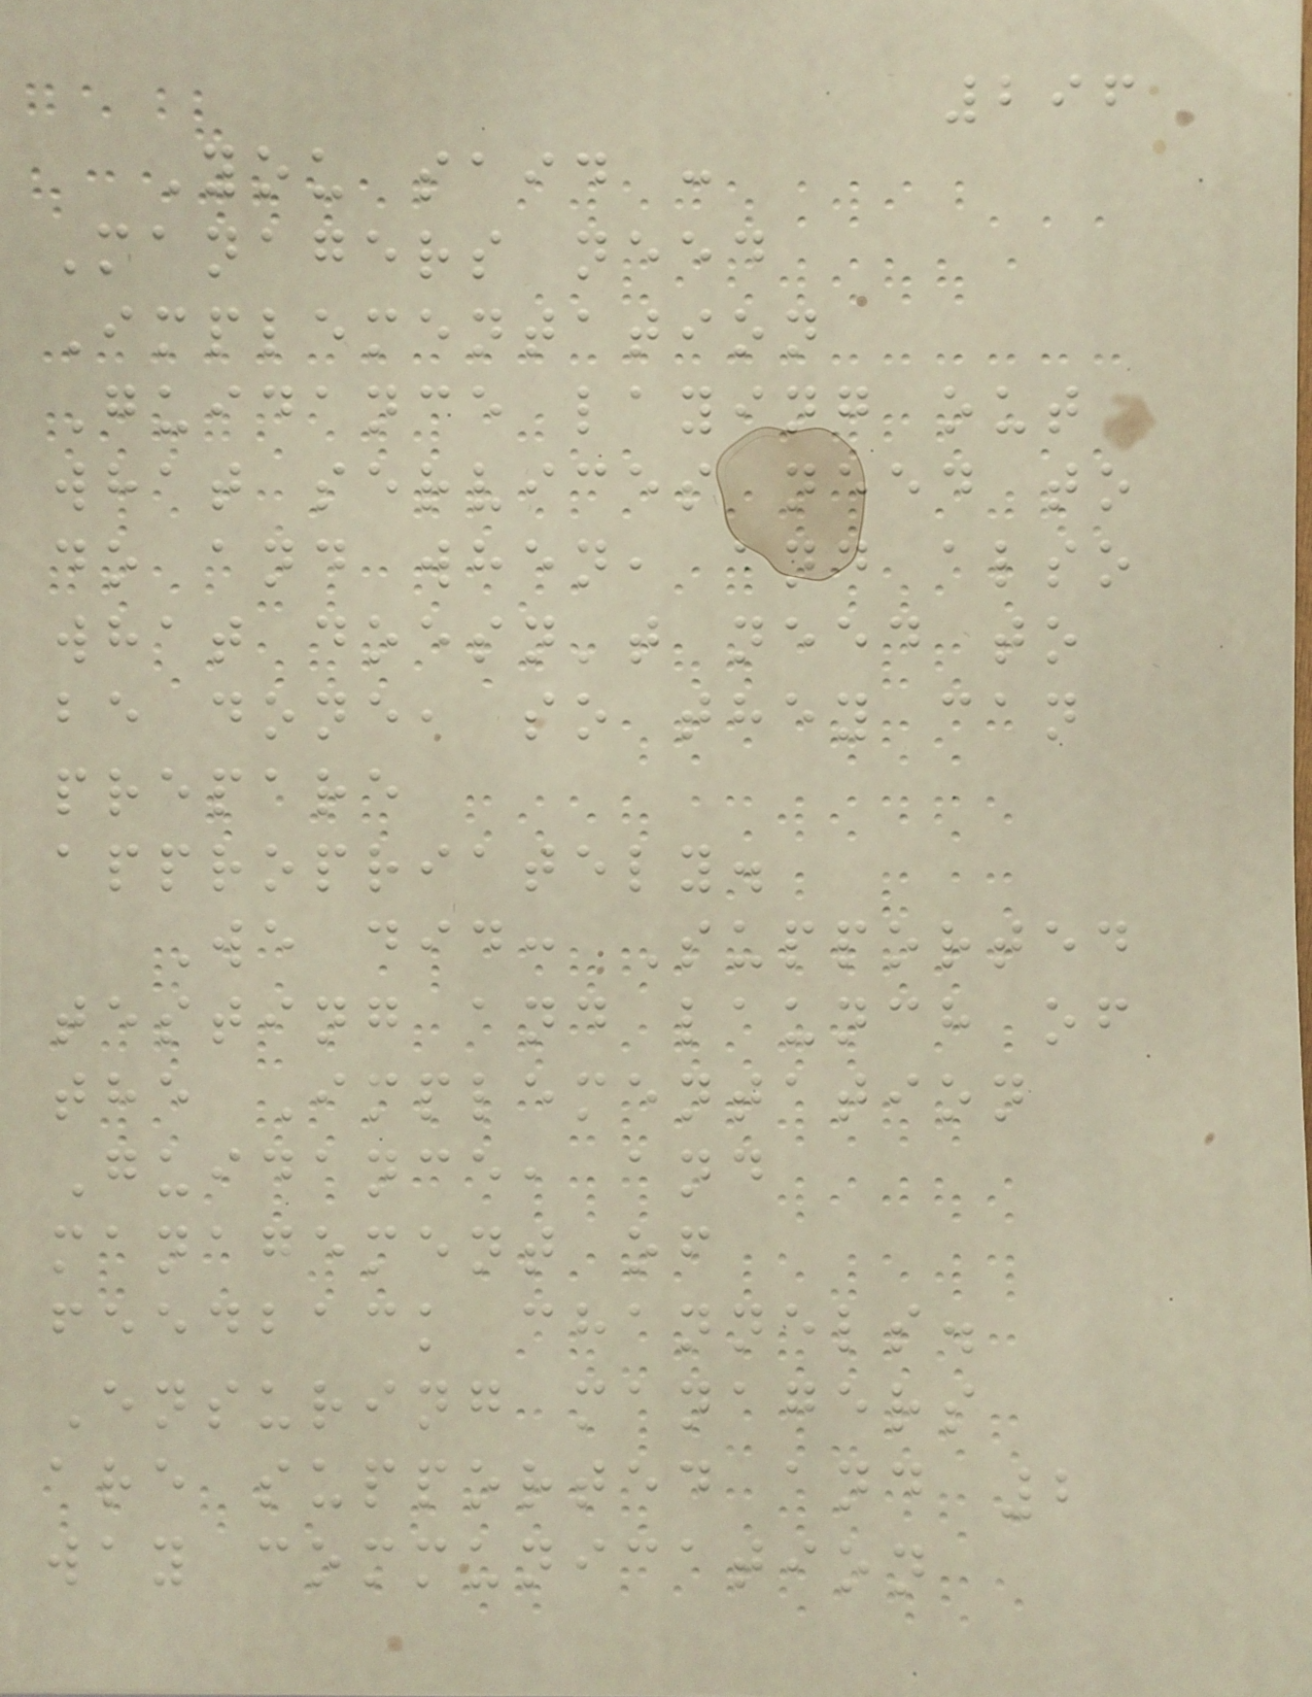296
You said :
Managers need
Implementation
Guidance laying out
what services need to
do and when, and also
what doesn't need to
be done, so they can
prepare
appropriately.
We did: Supported
testing and launch of
the Implementation
Guidance, and
management of
feedback channels.
Ensuring managers
are supported and 2
way communication
